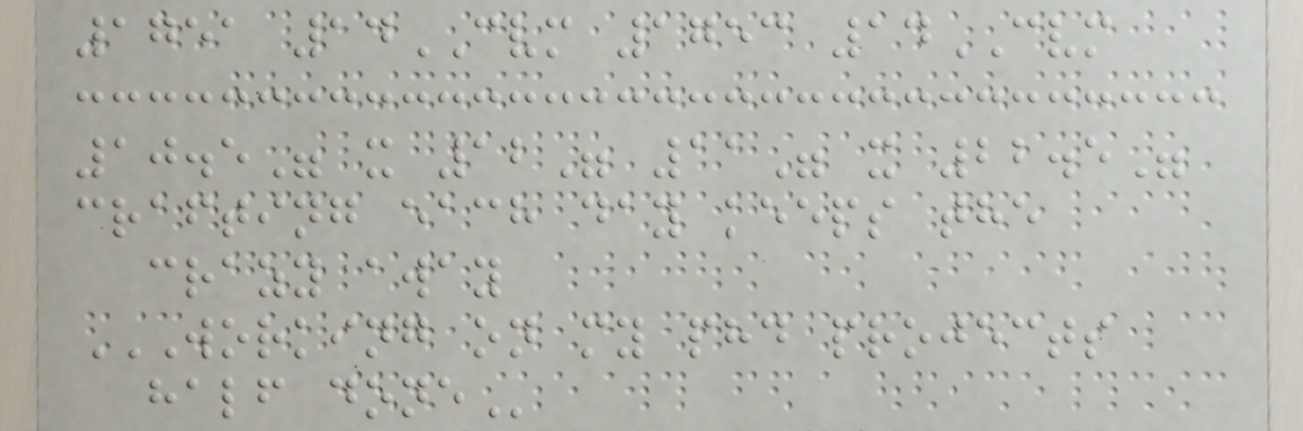1751 14CVM 1753 14CVM
10.5" x 12" 11" x 22.5"
crafting each day keeps the
crazy away
WORKING ON MY PHD PROJECTS
HALF DONE
